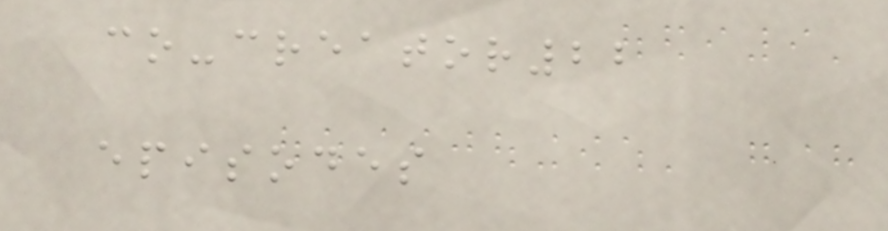co-creator22
episodes
